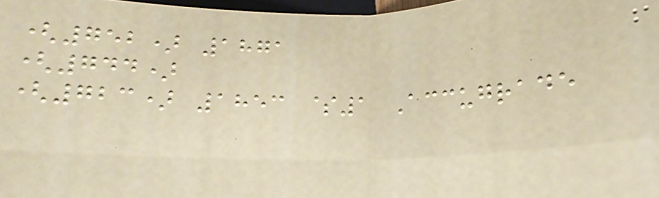(752) 1871
(744)
(723) 1853 $1 Accugrade
